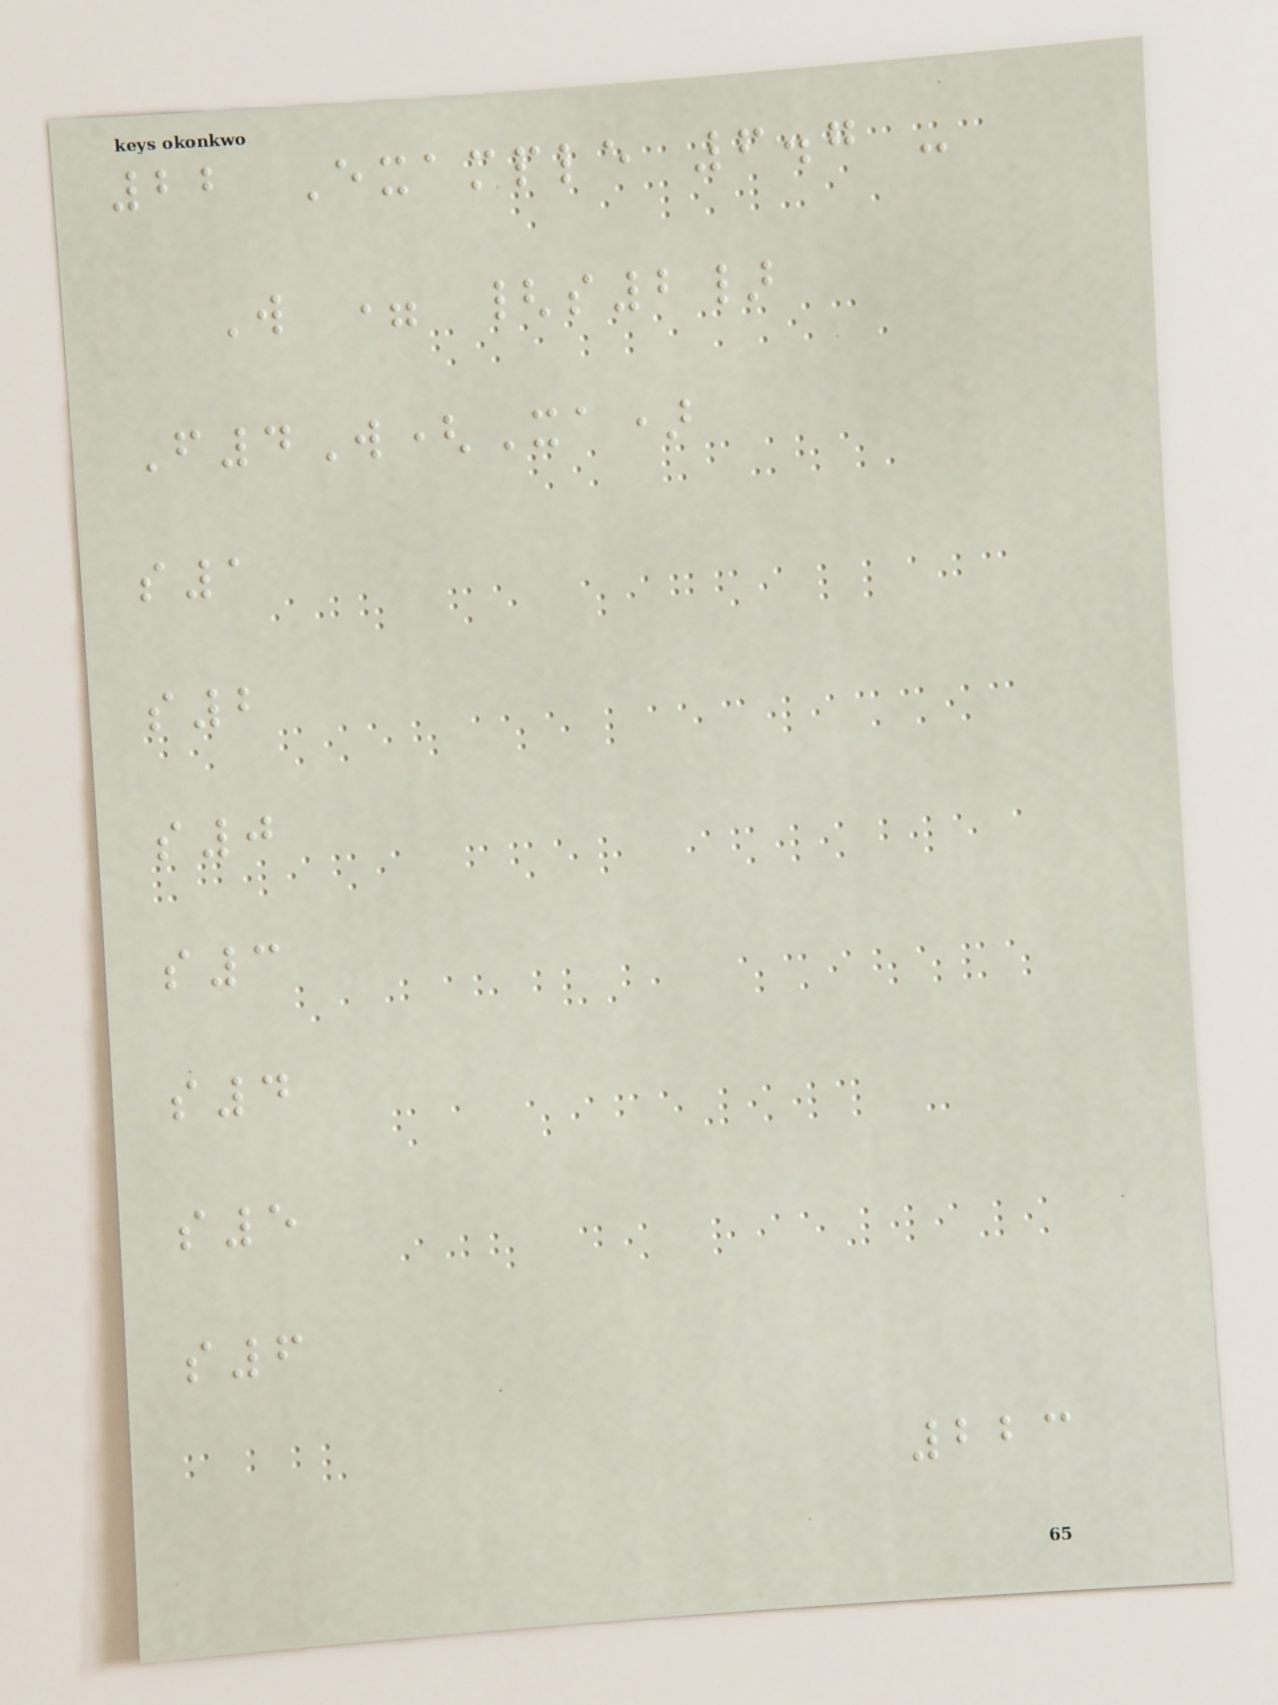22 Example 6.7 -
W = {s2}
F4W(Xa)
s1
s2
s0
s3
s4
s5
s6
223
